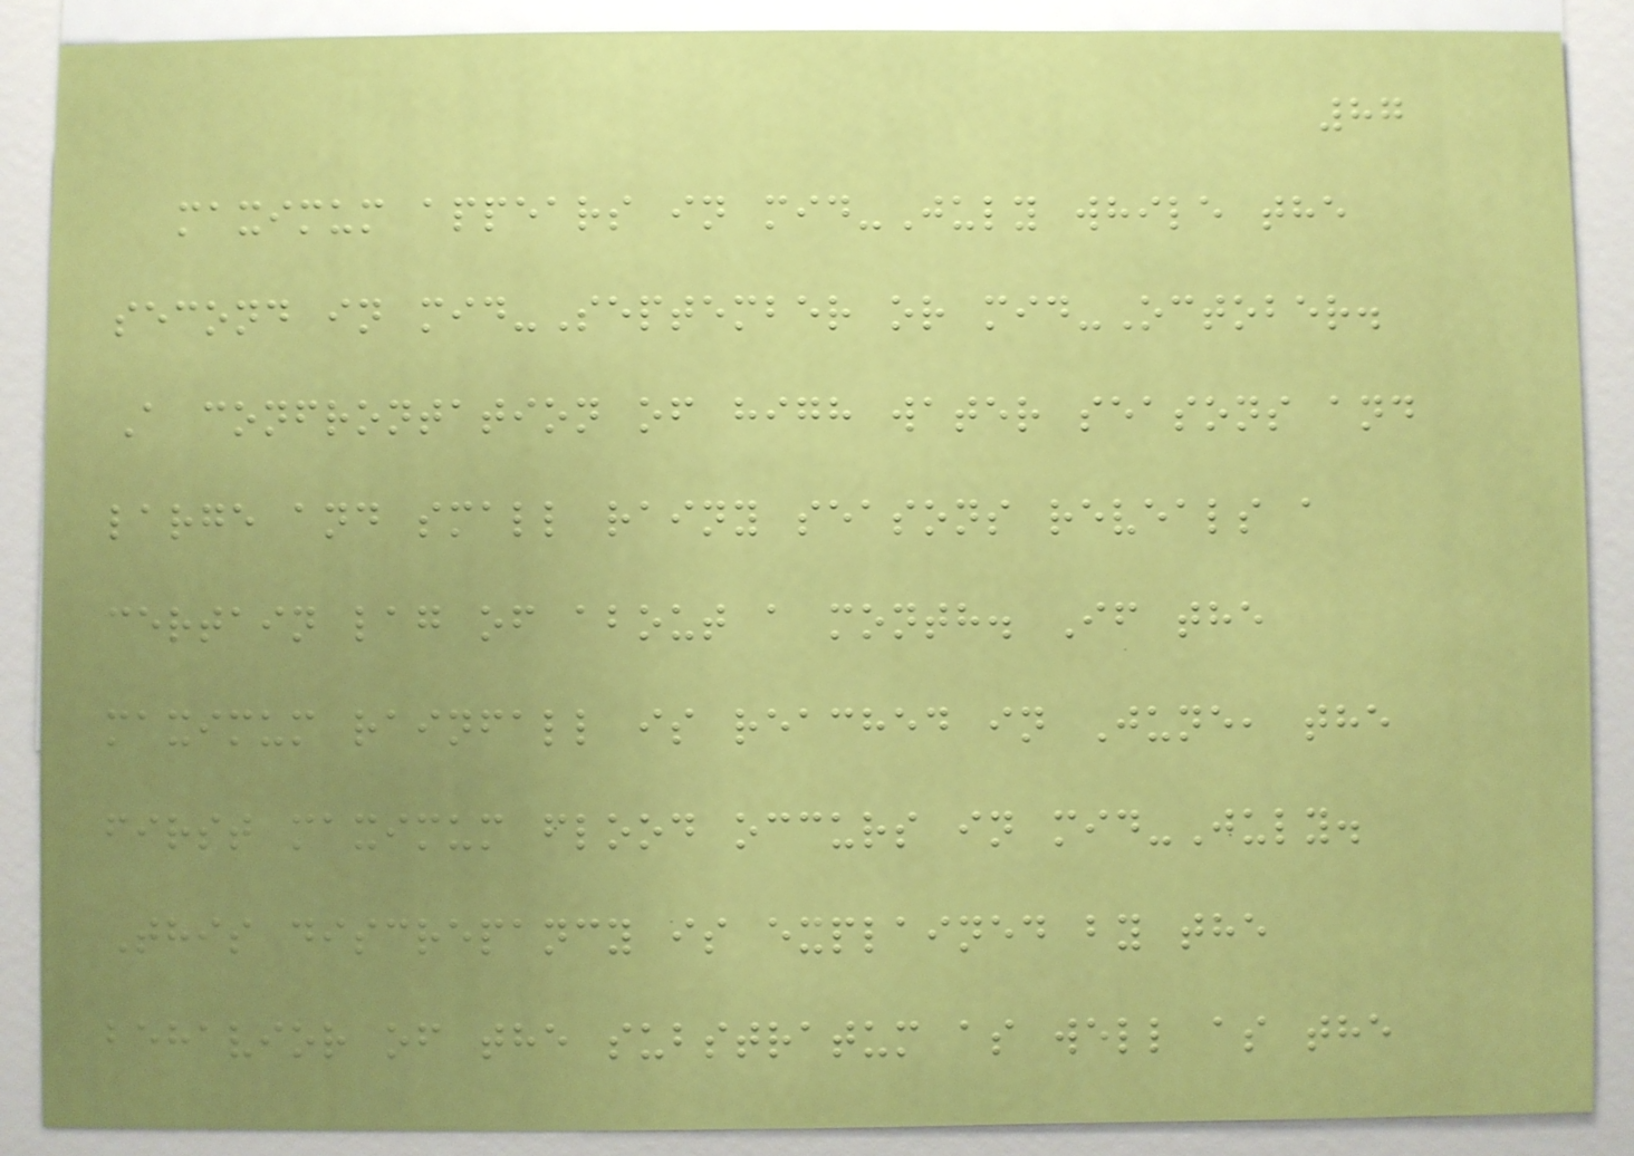87
maximum appears in mid-July while the
second in mid-September or mid-October.
A confrontation of high water seasons and
large and small rainy seasons reveals a
certain lag of about a month. If the
maximum rainfall is reached in June, the
first maximum flood occurs in mid-July.
This discrepancy is explained by the
behavior of the substratum as well as the
